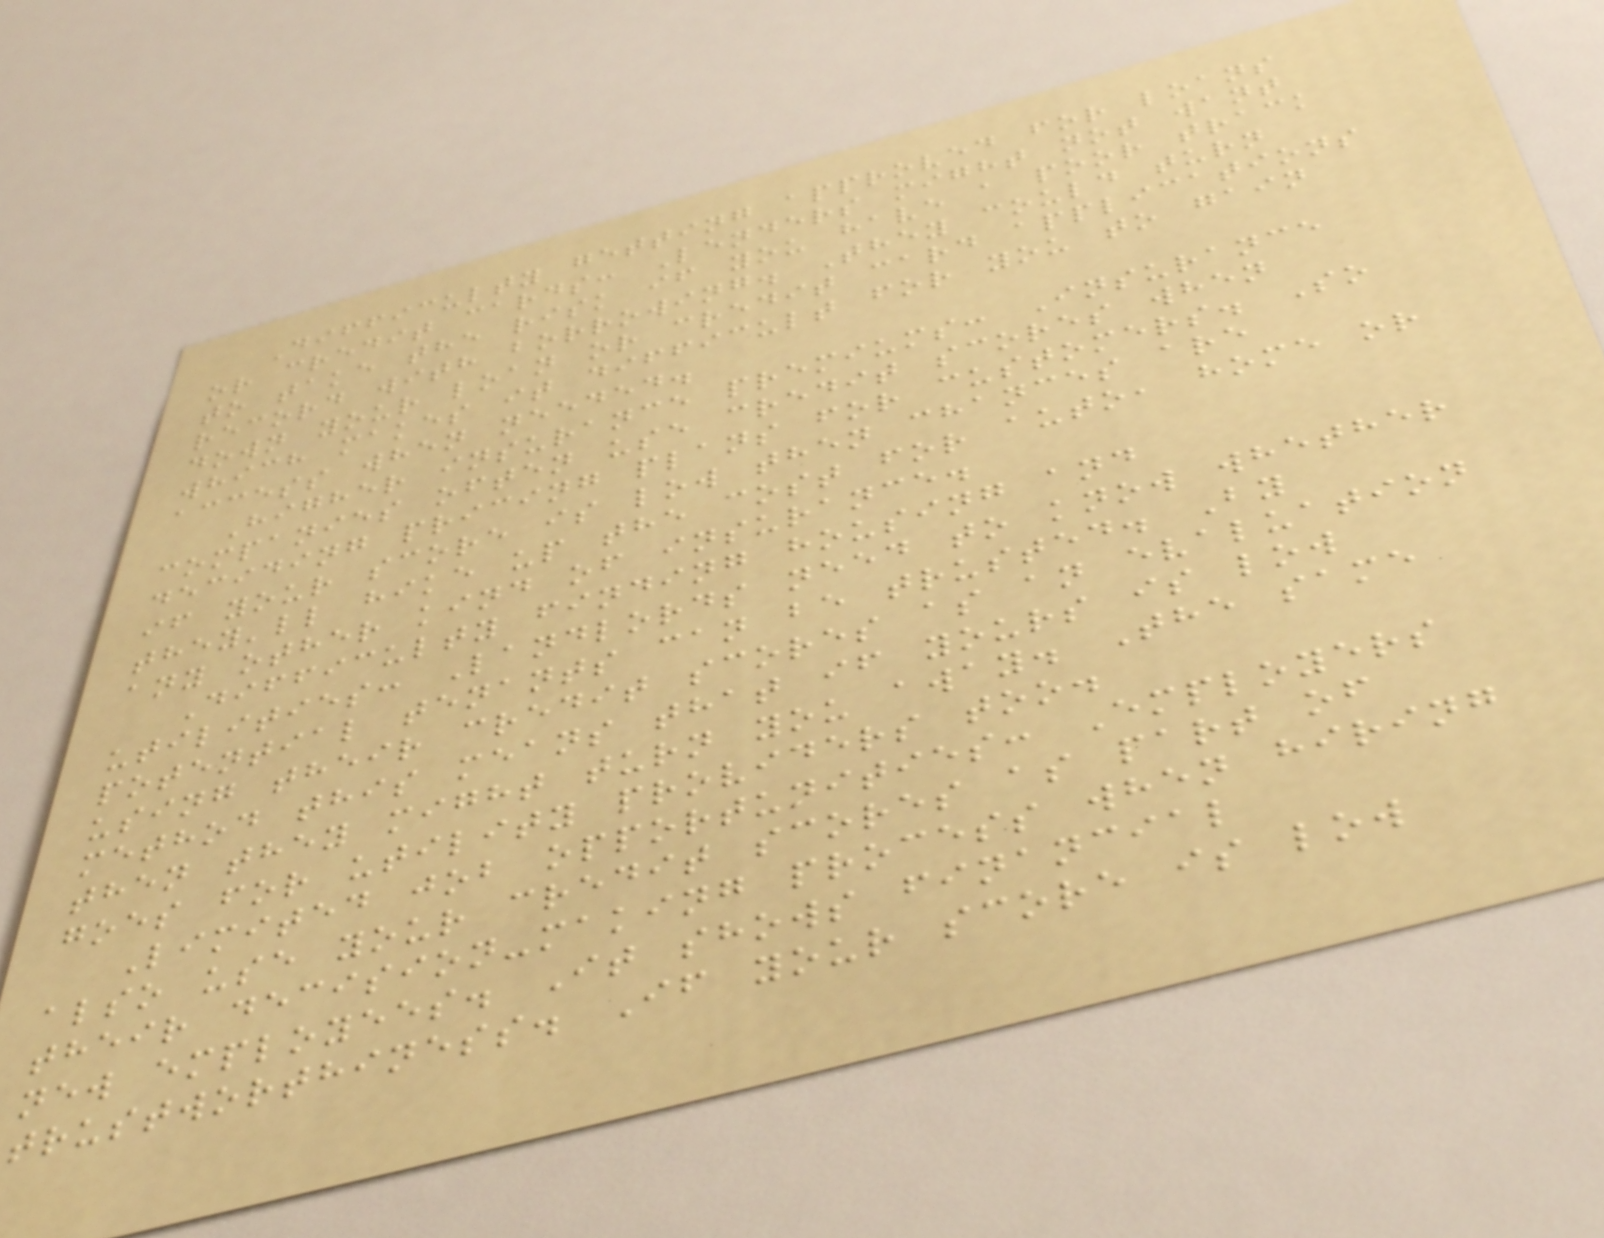Difficulty getting approved for loans
or credit cards: Lenders might not want
to take the risk if you have a poor track
record with borrowing. They could turn
down your loan or credit card applications
which makes it difficult for you to gain
access when needed.
Higher insurance premiums: Insurance
companies often use credit scores when
deciding pricing plans for customers. So
if your score is low then chances are
they'll hike up the cost for auto, home or
any other kind of insurance.
Difficulty finding housing and
utilities: Landlords need to know whether
potential tenants can be trusted. By
using their credit scores as an evaluation
method this means that if yours is low
then they might turn you away. The same
goes for utility providers too.
Limited job opportunities: Employers
also use your credit scores as part of
their decision-making process when hiring
new employees. It shows financial
trustworthiness. If your score is low
